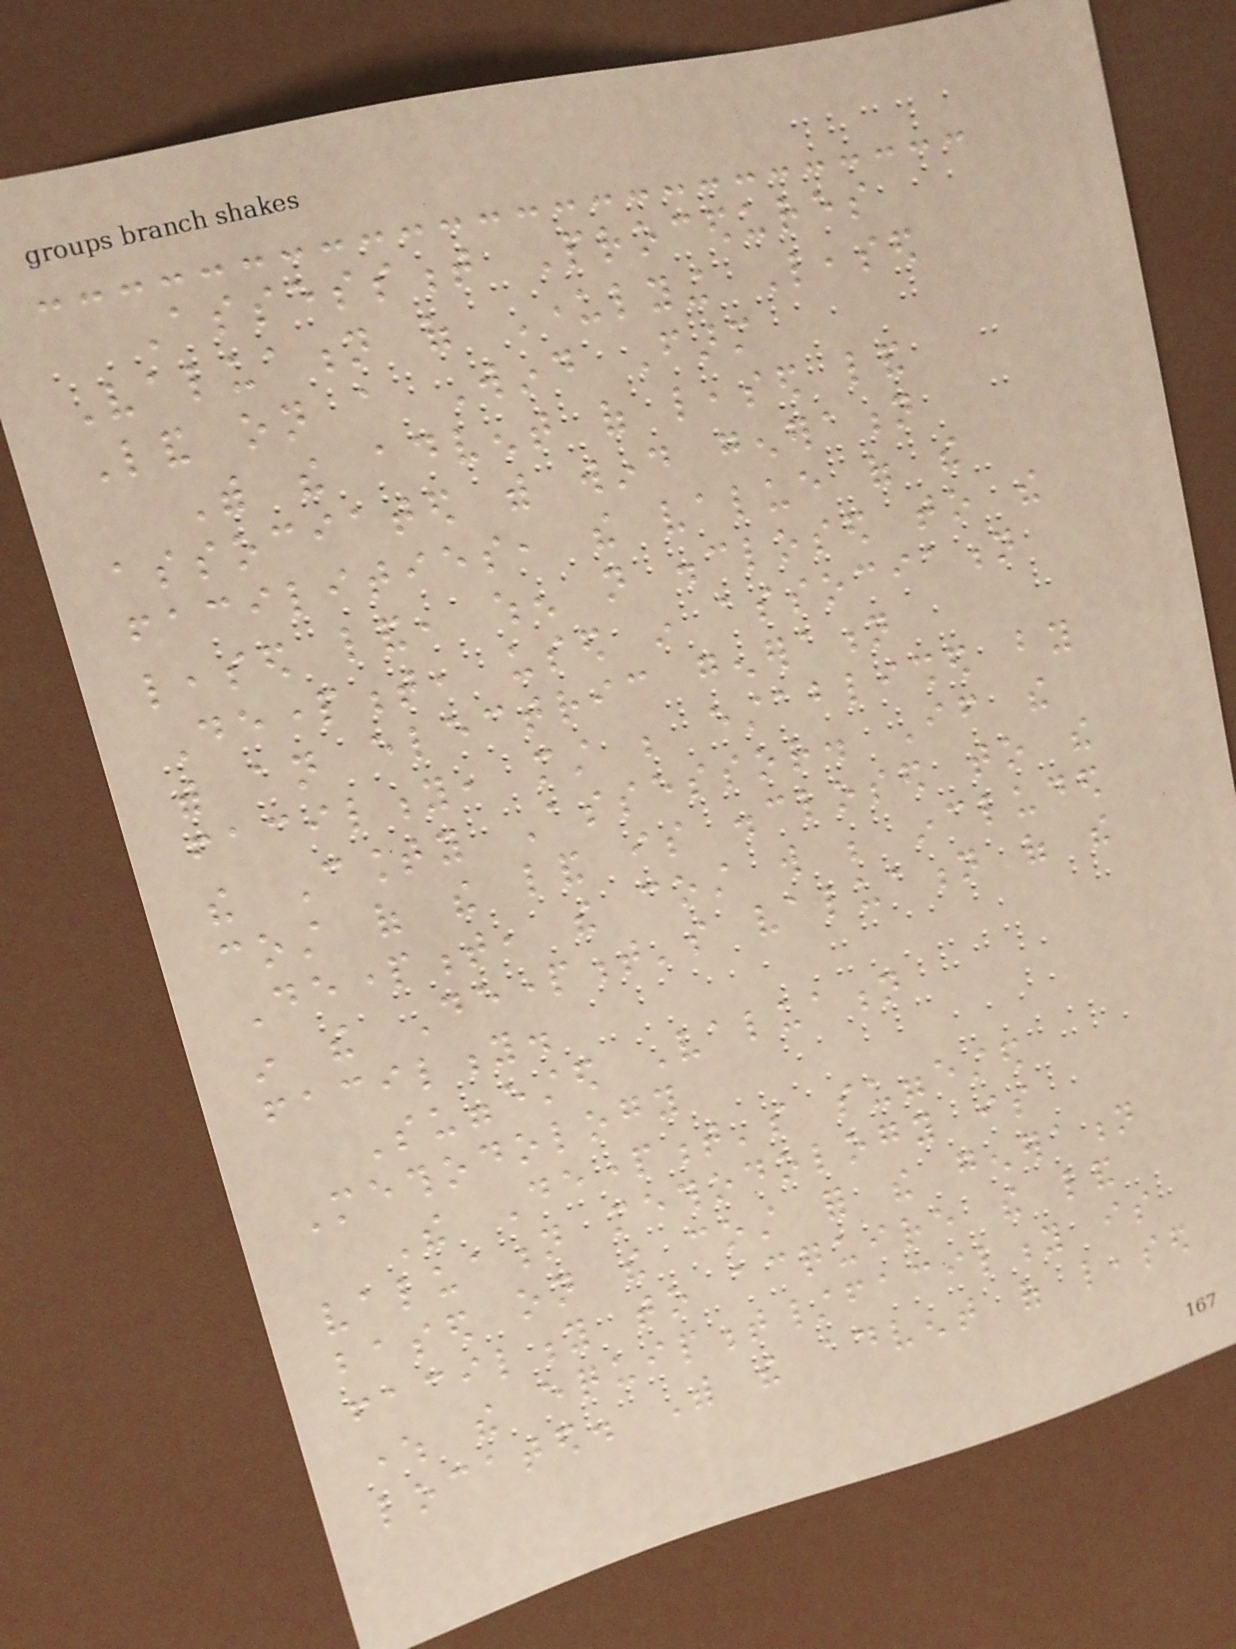Assessment Procedures
Valuation of Underlying Leased
Land on a Wind Farm
With the advent of leased land
associated with wind generation
facilities, the value of the
leased land, when not disclosed to the
Department, used in association
with an electric generation
facility, must be established by
the County Assessor. If the
cost of the land is disclosed to the
Department, the cost will be included
in the Department's valuation of the
facility.
Suggested Valuation
Methodology
The Department's suggested
valuation methodology is
based on the cost for the generation
facility to acquire the land
where the equipment/facility is
located. With the advent of leased
